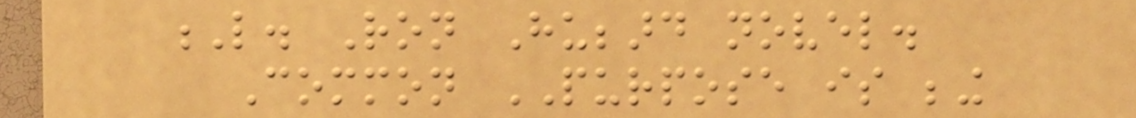L. Ron Hubbard novel.
Common PURPOSE is being
